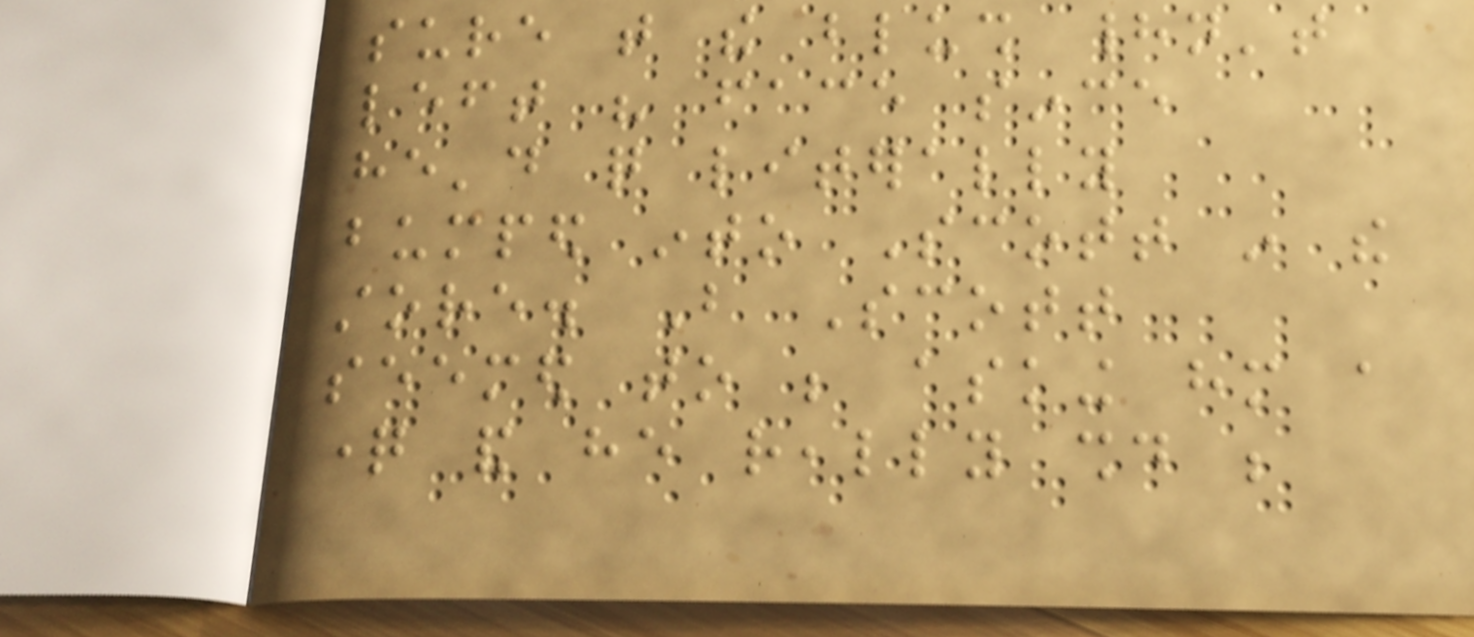sure that the blush hadn't
left his face since
he'd quite literally
bumped into Scott in the
store. But Scott
seemed to be asking him a
question and he really should be
